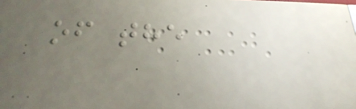of the
